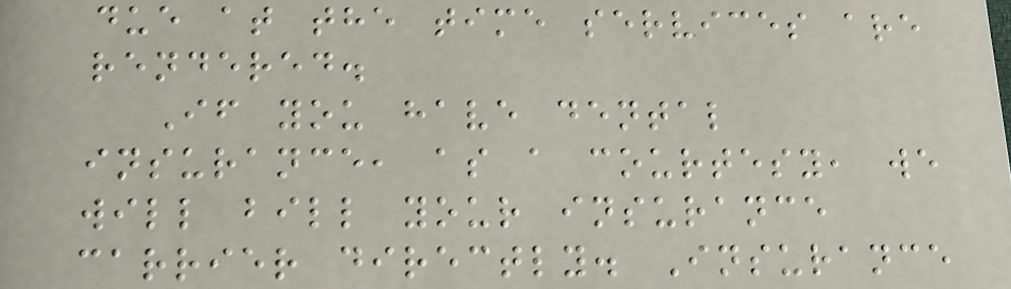due at the time services are
rendered.
If you have dental
insurance, as a courtesy, we
will bill your insurance
carrier directly. Insurance
